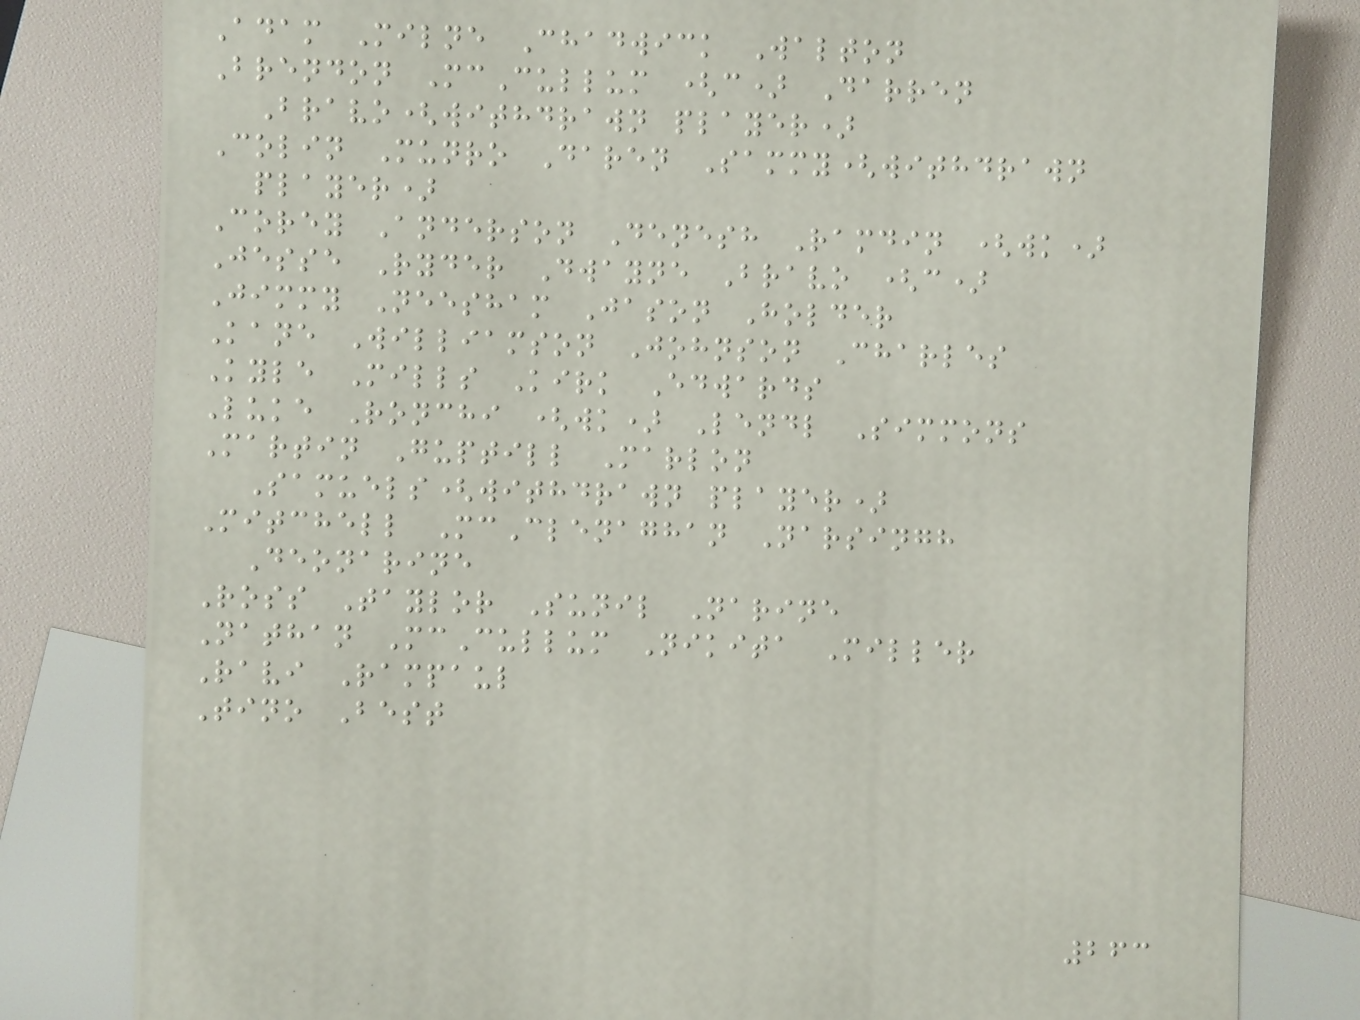Adam Milne Chadwick Walton
Brendon McCullum (c) Darren
Bravo(withdrawn player)
Colin Munro Daren Sammy(withdrawn
player)
Corey Anderson Denesh Ramdin (wk)
Jesse Ryder Dwayne Bravo (c)
Jimmy Neesham Jason Holder
Kane Williamson Johnson Charles
Kyle Mills Kirk Edwards
Luke Ronchi (wk) Lendl Simmons
Martin Guptill Marlon
Samuels(withdrawn player)
Mitchell McClenaghan Narsingh
Deonarine
Ross Taylor Sunil Narine
Nathan McCullum Nikita Miller
Ravi Rampaul
Tino Best
263
